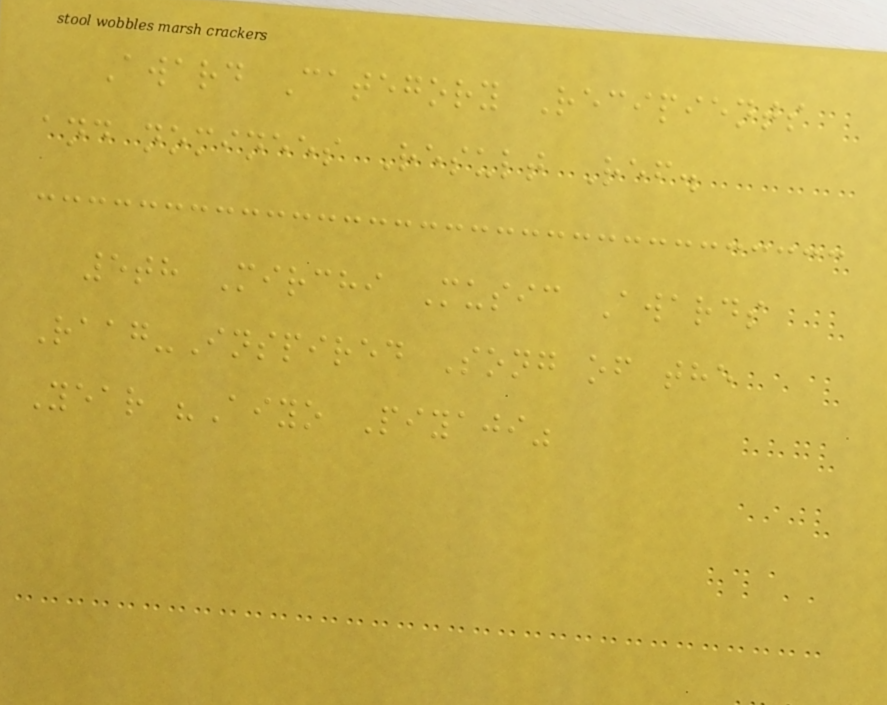Award Category Recipients
and nominees Result Ref.
5th Mirchi Music Awards
Raag-Inspired Song of the
Year "Aiyo Piyaji"
